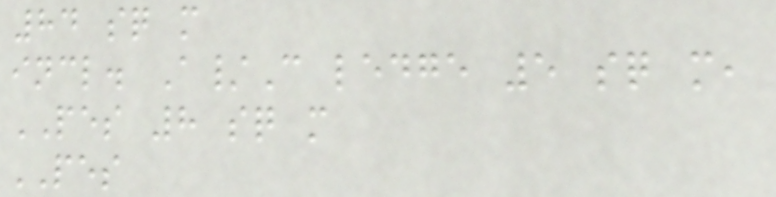84 sq m
incl. A/C ledge 5 sq m,
PES 8 sq m
PES
